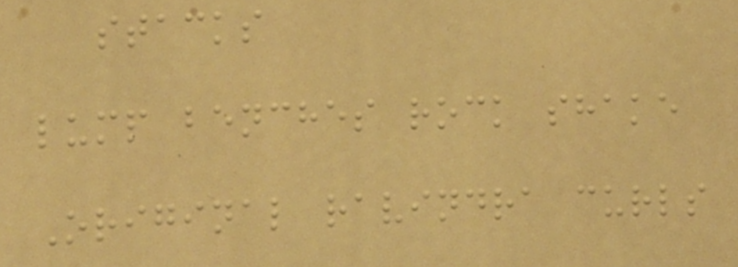stacks
lump benches rock shake
Original ravindra curls
